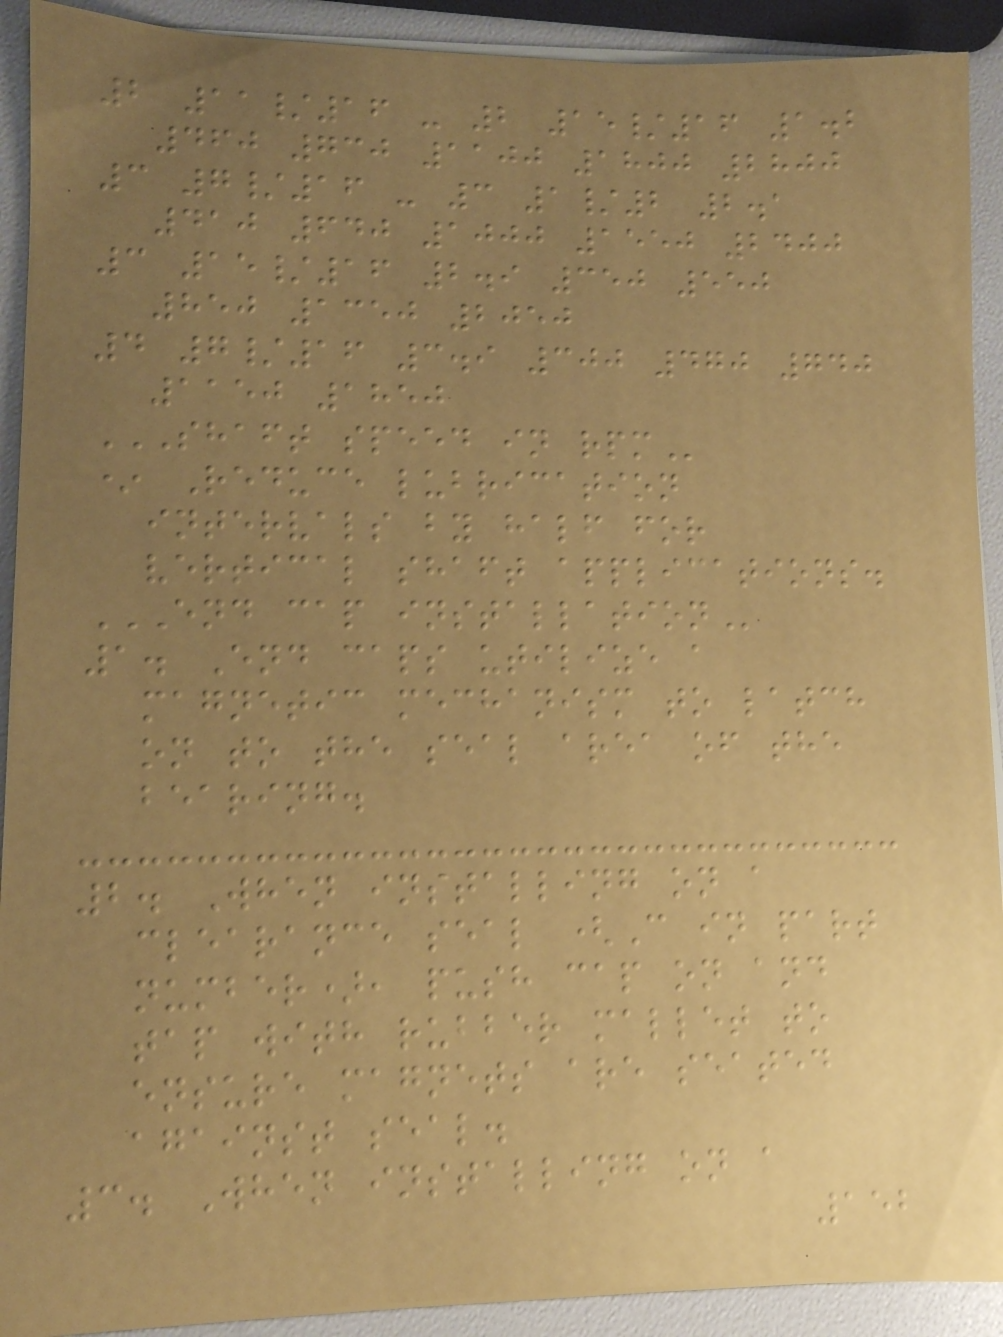2 11/16 - 2 15/16 1.2
460 730 1100 1800 2800
3 7/16 - 3 1/2 2.1
410 640 1000 1550 2400
3 15/16 2.9 350 550
850 1350 2050
4 7/16 3.9 300 470 740
1150 1850
SHAFT SPEED IN RPM
* Reduce lubrication
intervals by half for
vertical shaft applications.
END CAP INSTALLATION
1. End caps utilize a
magnetic mechanism to latch
on to the seal area of the
bearing.
2. When installing on a
clearance seal (C in part
number), push cap on and
tap with rubber mallet to
ensure magnets are seated
against seal.
3. When installing on a
152
